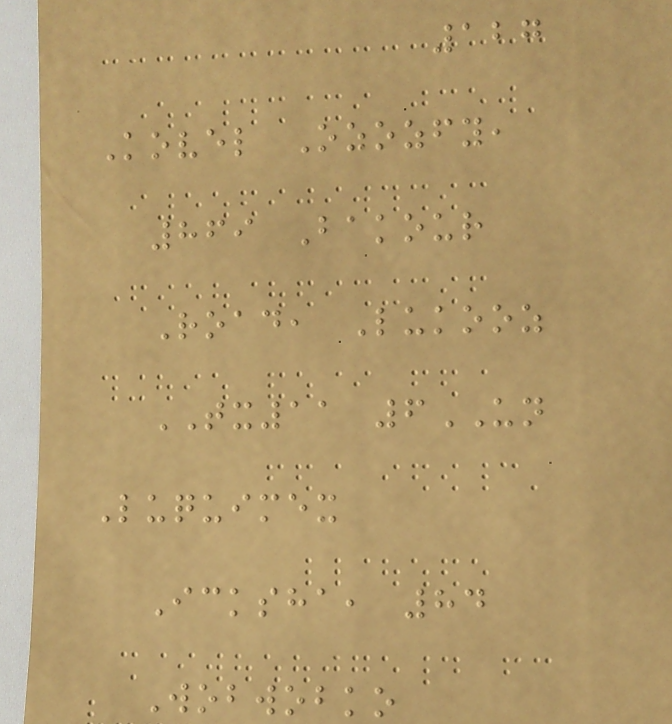127
Kovel Ozozfy,
869 Bakour
Road, Lukooz
TX11 6UN
Luquimex
Icksha, 84
Wobwobko
